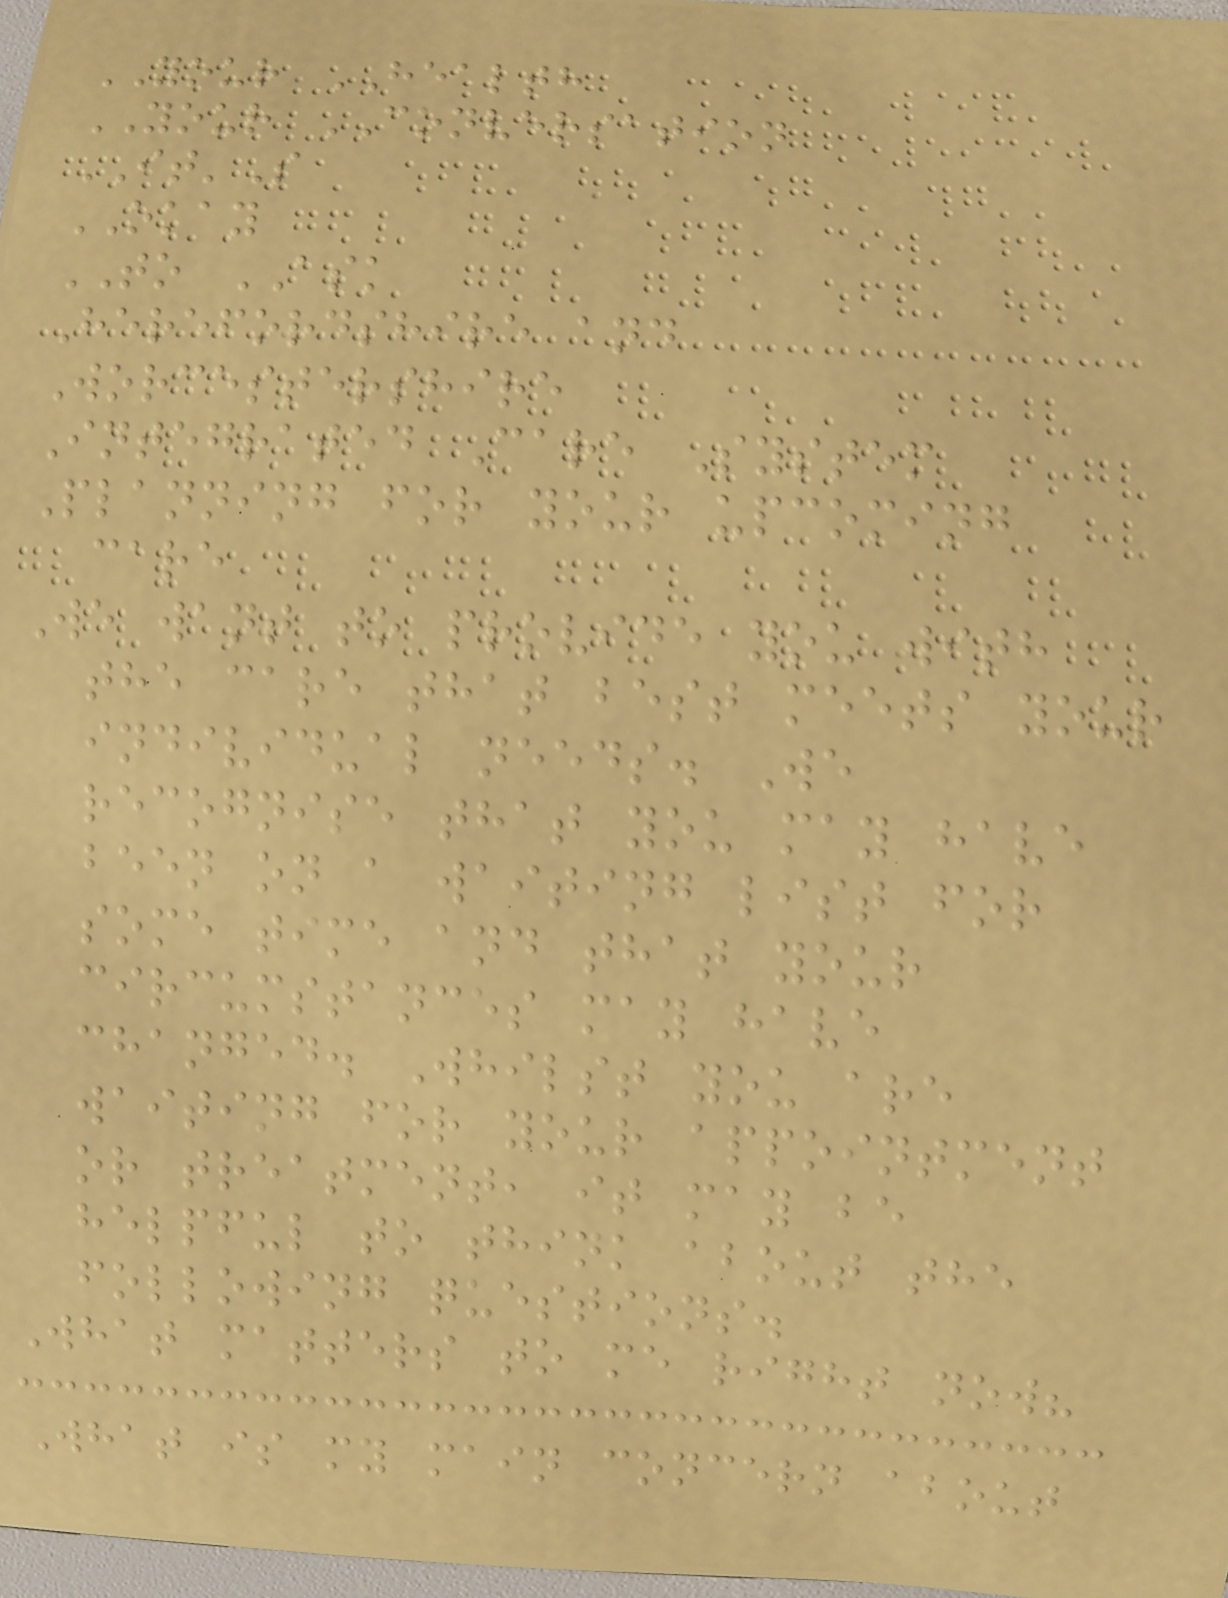YOUR HEALTH
YOUR CONVERSATION
IT'S
OKAY
TO ASK
Herefordshire and
Worcestershire
Integrated Care System
Planning for your upcoming
care
We want to provide you with
the care that best meets your
individual needs. We
recognise that you may have
been on a waiting list for
some time and that your
circumstances may have
changed. Whilst you are
waiting for your appointment
or treatment, it may be
helpful to think about the
following questions.
What matters to me right now?
What is my main concern about
